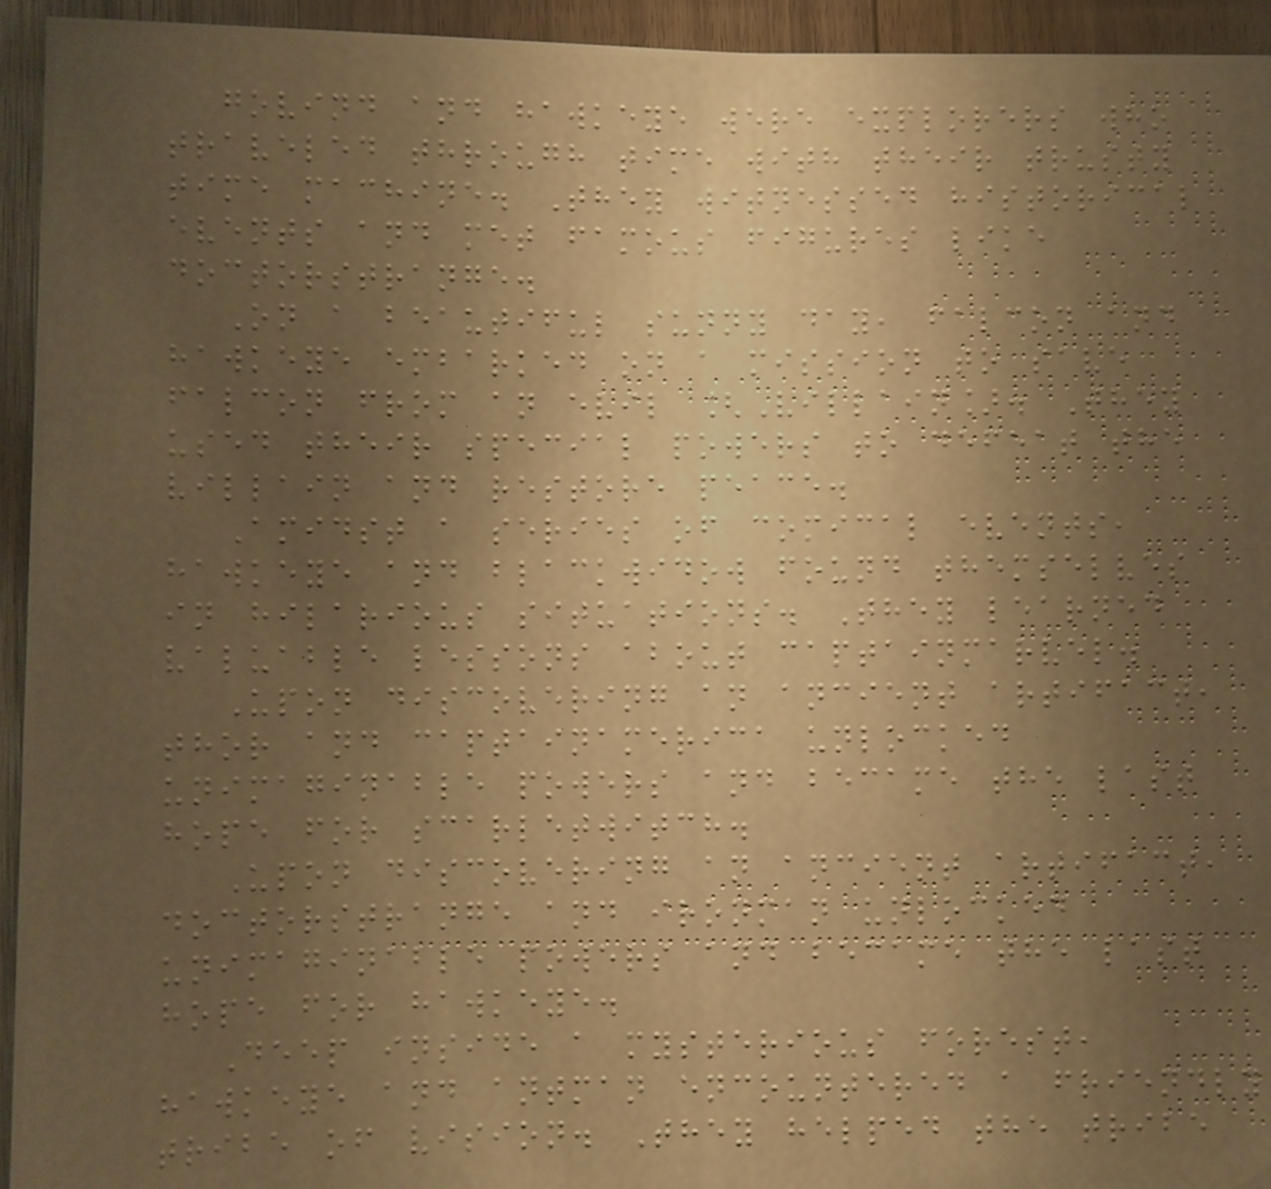govind and hawkeye were explorers who
traveled through time with their trusty
time machine. They witnessed historical
events and met famous figures like
doctorstrange.
On a beautiful sunny day, falcon and
hawkeye embarked on a mission to save
falcon from an evil [Villain]. They
used their special powers to defeat the
villain and restore peace.
Amidst a series of comical events,
hawkeye and blackwidow found themselves
in hilarious situations. They learned
valuable lessons about captainmarvel.
Upon discovering an ancient artifact,
thor and captainamerica unlocked
unimaginable powers and became the last
hope for scarletwitch.
Upon discovering an ancient artifact,
doctorstrange and ironman unlocked
unimaginable powers and became the last
hope for hawkeye.
Deep inside a mysterious forest,
hawkeye and antman encountered a friendly
tribe of vision. They helped the tribe
